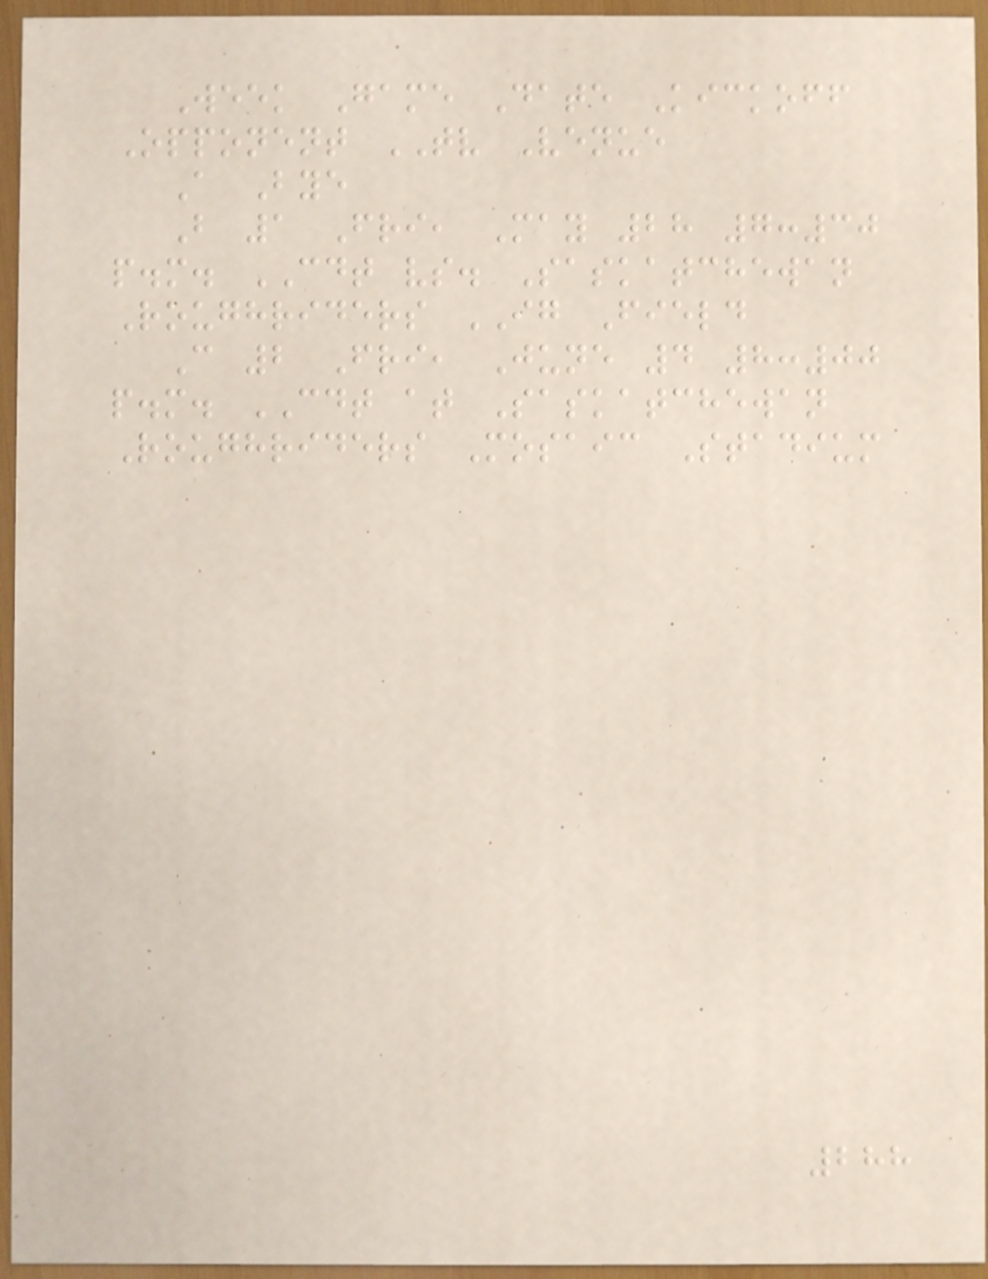Week Game Date Kickoff
Opponent TV Venue
A Bye
B 1 Fri, May 28 7:30
p.m. CDT vs. Saskatchewan
Roughriders IG Field
C 2 Fri, June 4 8:00
p.m. CDT at Saskatchewan
Roughriders Mosaic Stadium
288
